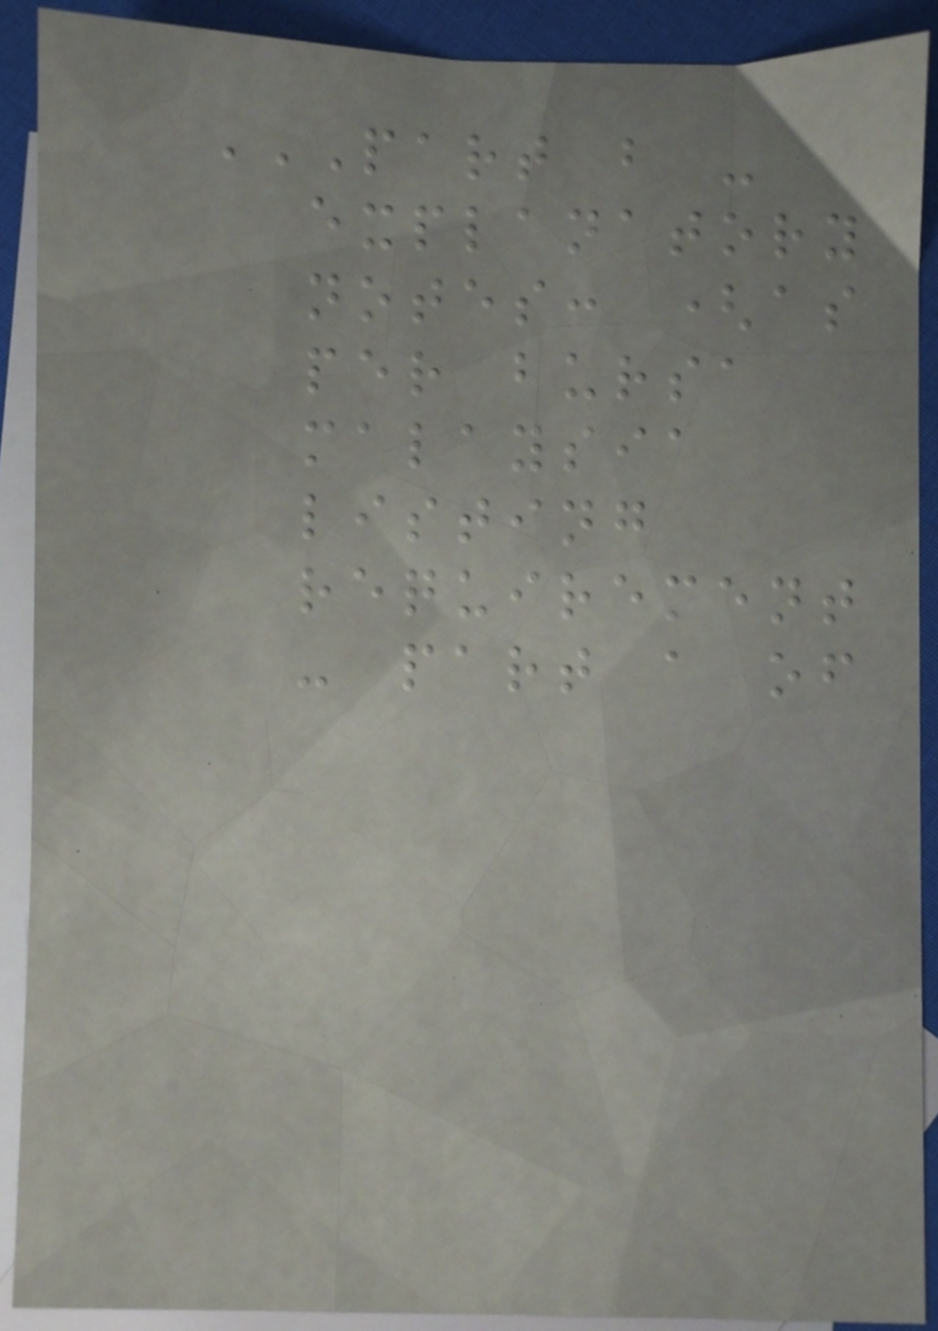PART B -
EXPLANATORY
NOTES: (AS
PER BURSA
MALAYSIA
LISTING
REQUIREMENT
- PART A OF
